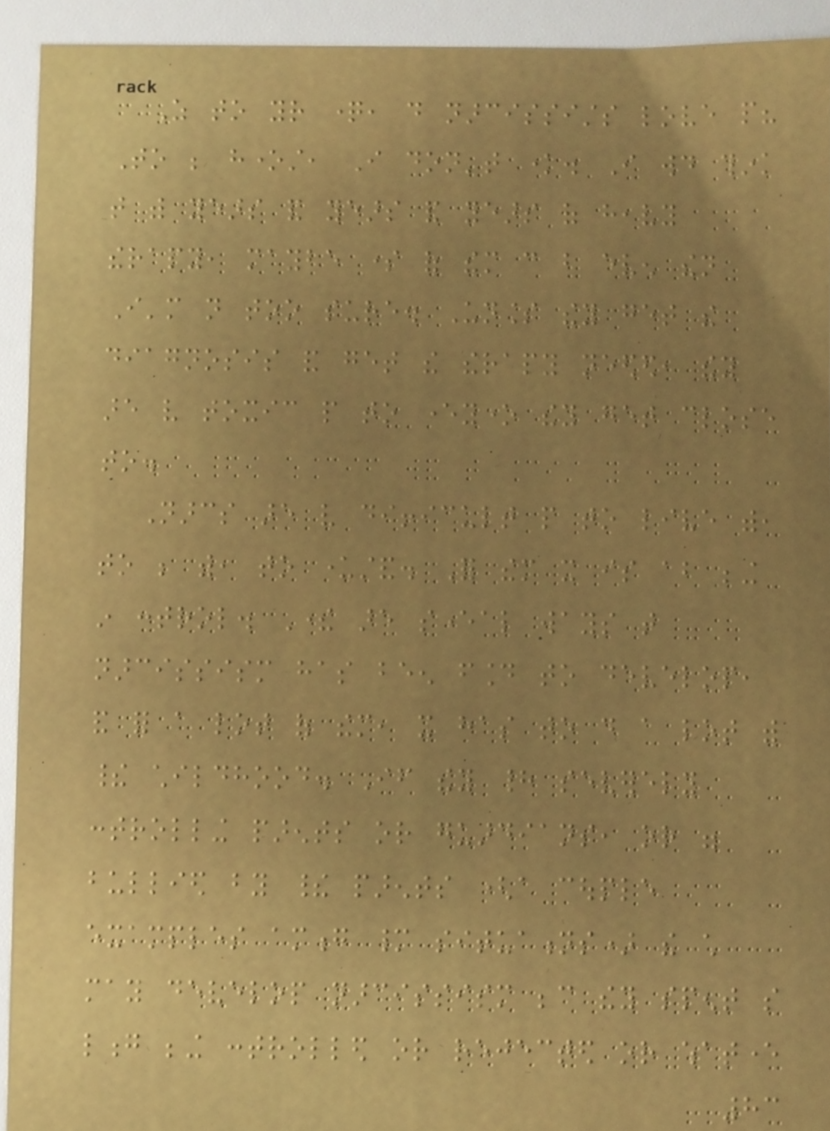As to your question, do narcissists love people?
To be honest, I don't know. I would think
that with years and years and years of heavy
therapy, maybe some of them can but even then
I'm not too sure. Unless they get the
diagnosis and get the therapy needed, they
are very toxic people to everyone they get close
to.
Narcs are very difficult people to live with,
to be with, to understand. For them it is about being
in control. There are several ways that
narcissism has been found to develop,
and for a lot of them, it has to do a lot with
their childhood. If they had severely
controlling parents or guardians, or were
bullied by their parents (a couple
examples among many situations) the child
may develop narcissism because they spent so
long being controlled or rejected or whatever
83
